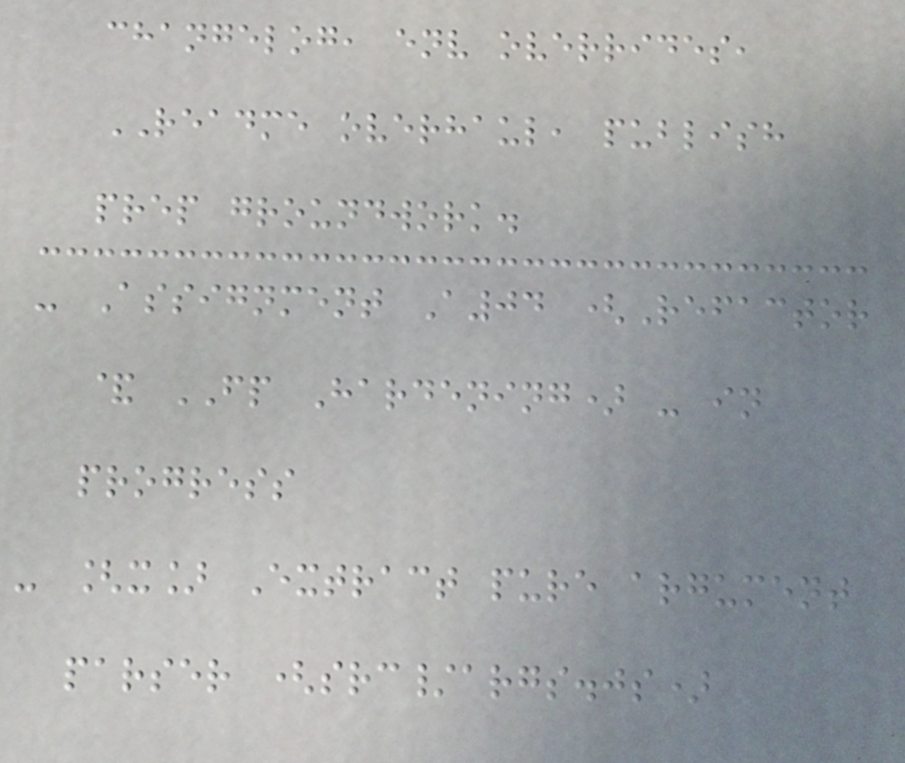changelog, env overrides,
README overhaul, publish
prep groundwork.
- Assignment A04 (Refactor
& FP Hardening) - in
progress
- [x] Extract pure argument
parser (src/args.js)
